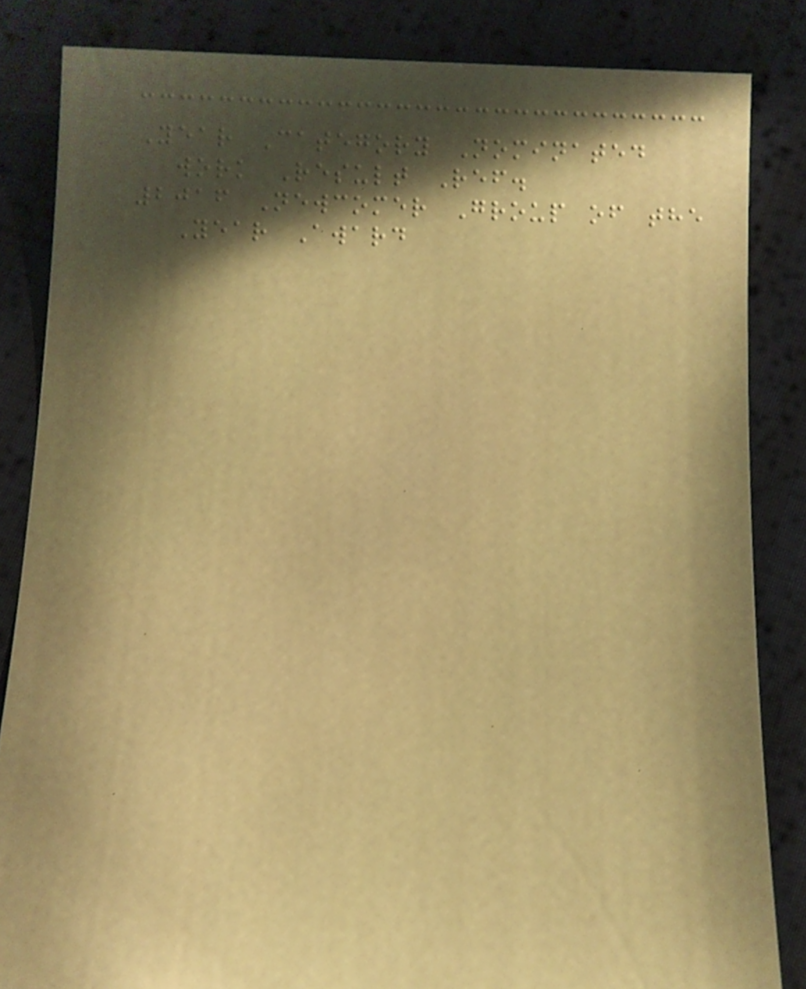Year Category Nominated
work Result Ref.
2016 Newcomer Group of the
Year Award
